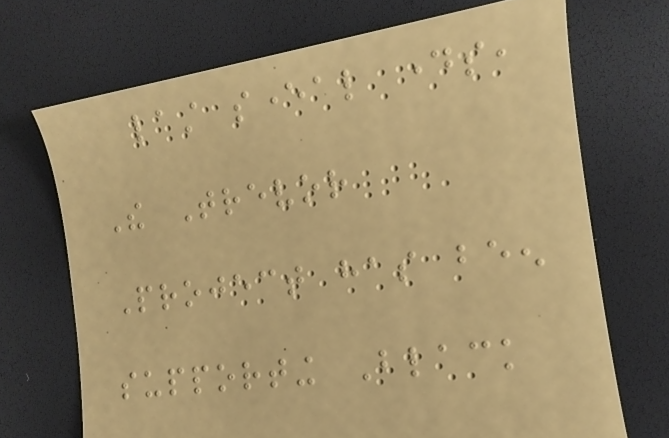last several days,
The Trevor
Project has been
supporting Black
